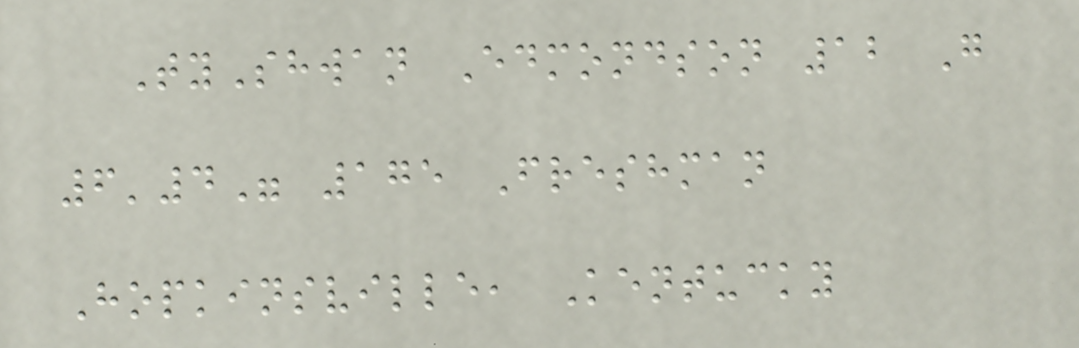TyShwan Edmondson 12 G
6'4" 175 Freshman
Hopkinsville, Kentucky
